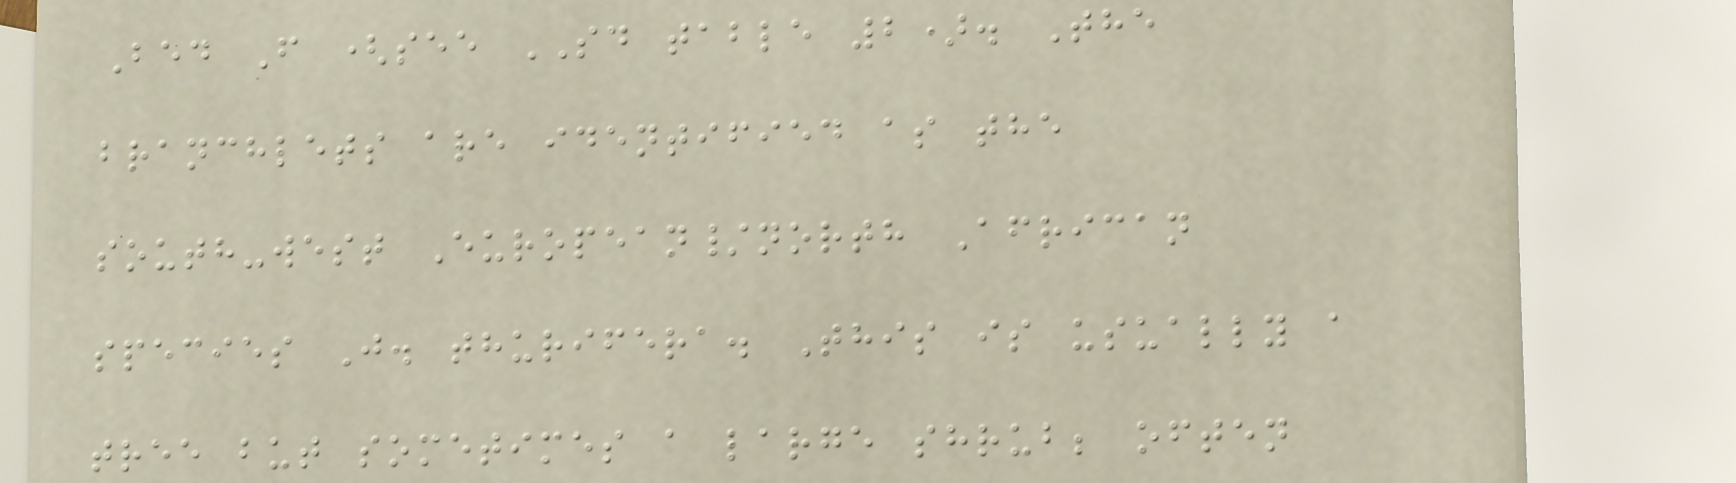Bed F (see SD table 2). The
branchlets are identified as the
south-west European/north African
species J. thurifera. This is usually a
tree but sometimes a large shrub; often
